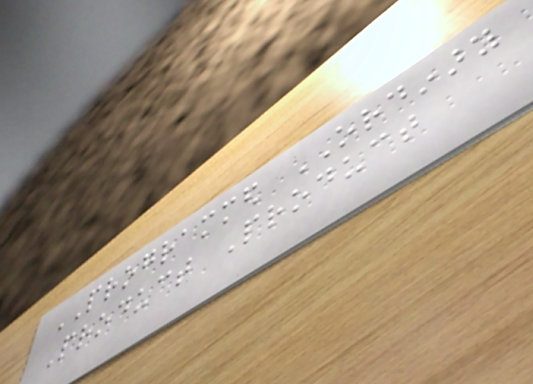PROGRAMMED ORDINARY
Product Product
